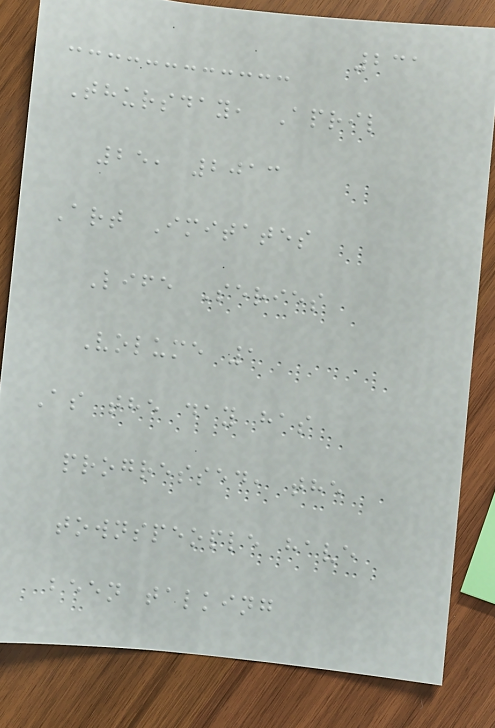231
Thursday, April
25, 2013
Art Imitates
Life Series
Volume 1
As the day has
progressed, the
townspeople have
been talking
